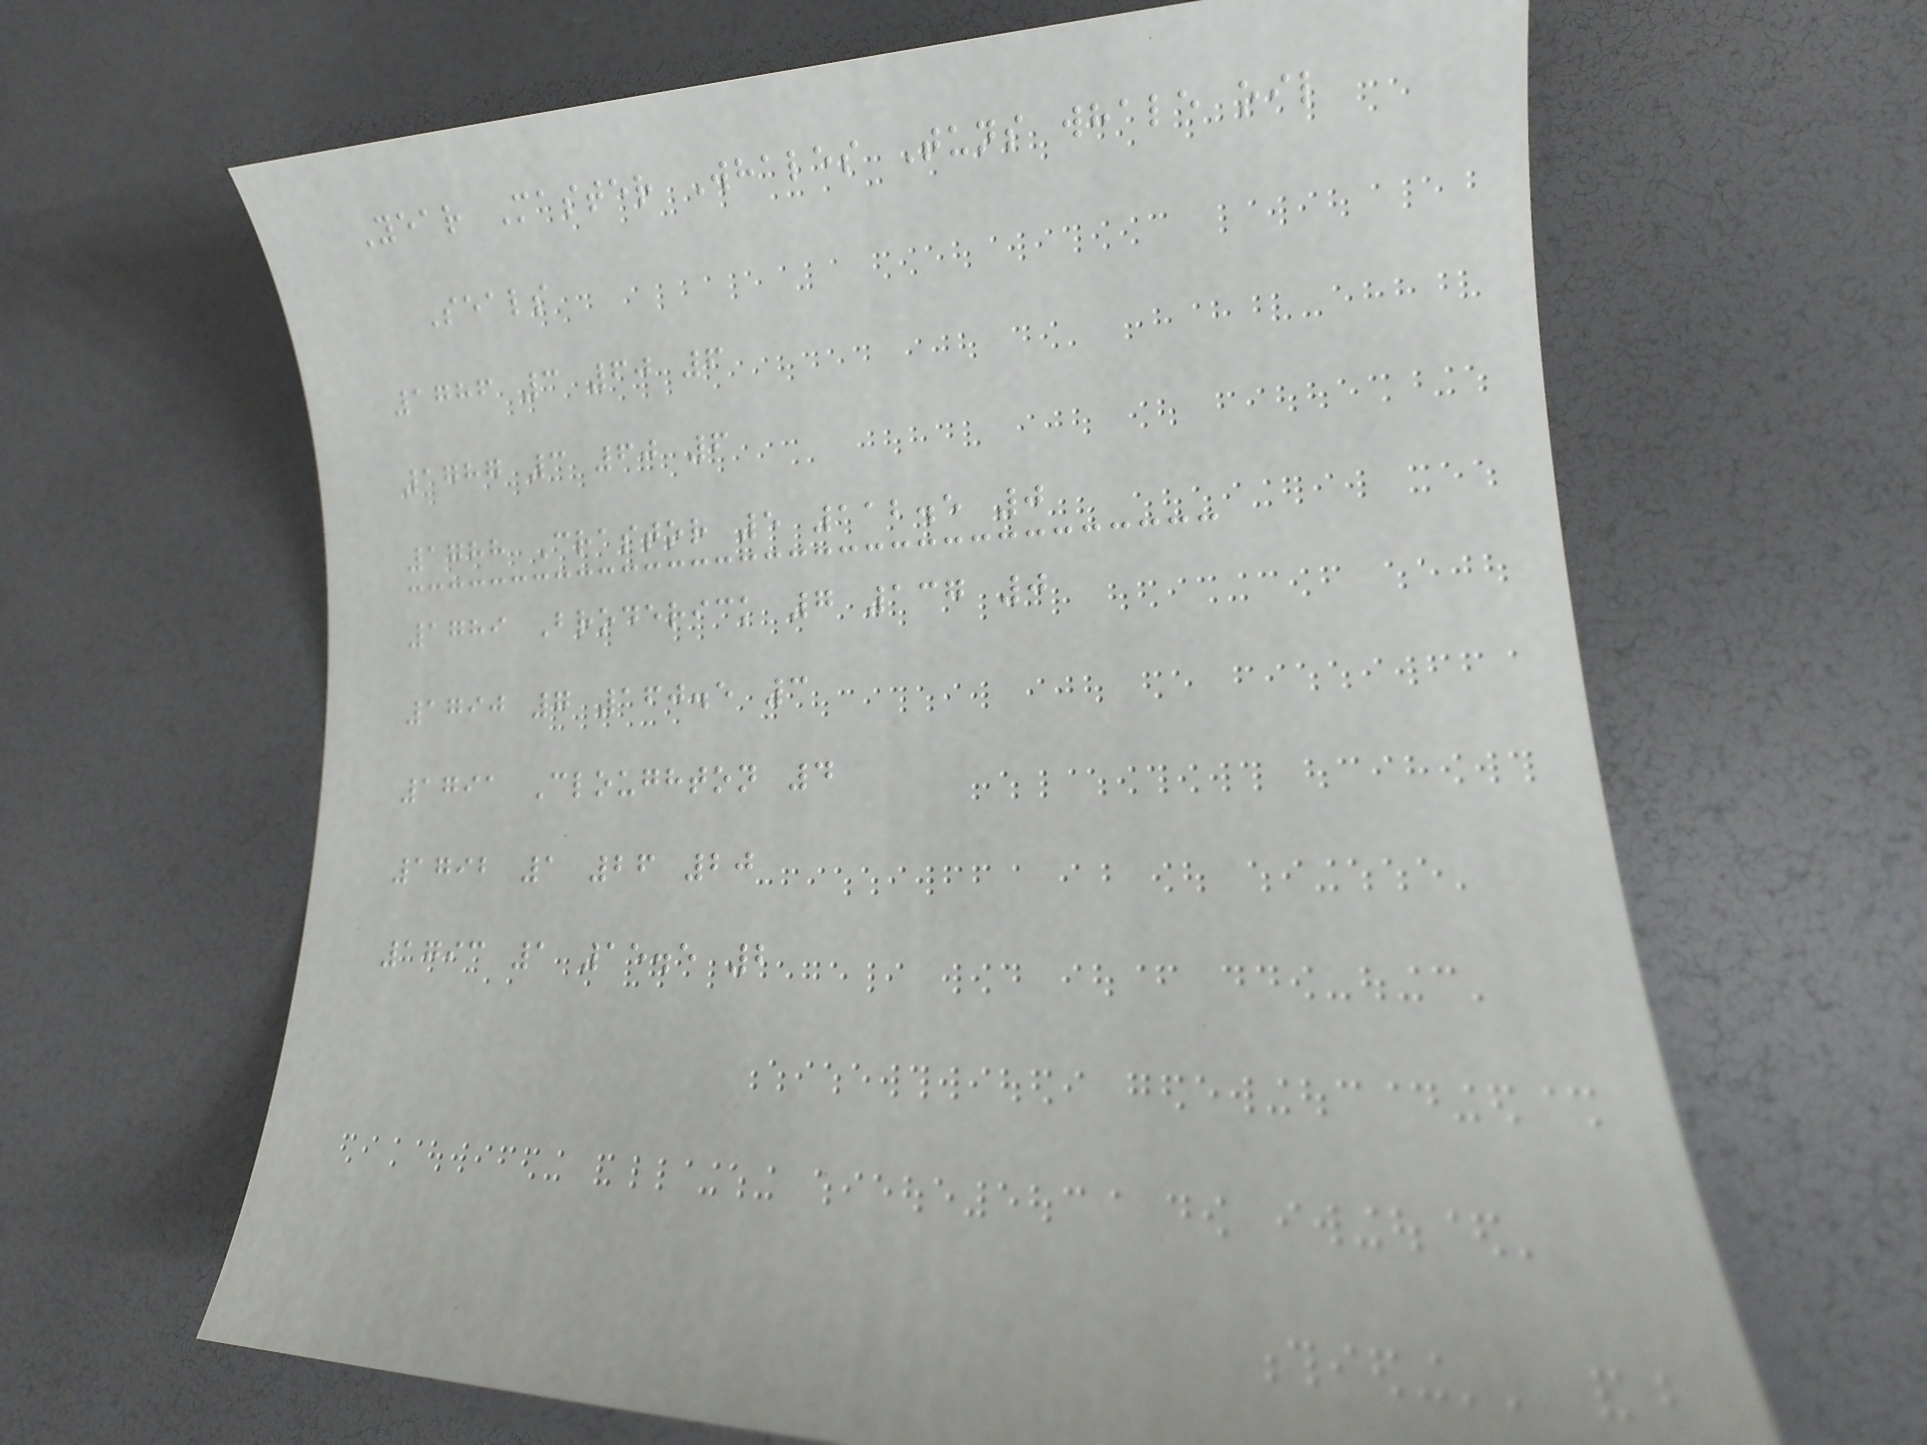Year Master Whales Tuns whale oil
Seals
1786 3 60 6
1787 3 60 6
1788 Crastor 5 112.5 0
1789 Broderick 7 137 0
1790 7 160.5 3
1791 Cloughton 4
1792 1 26 20
1793 1 15.5 2
